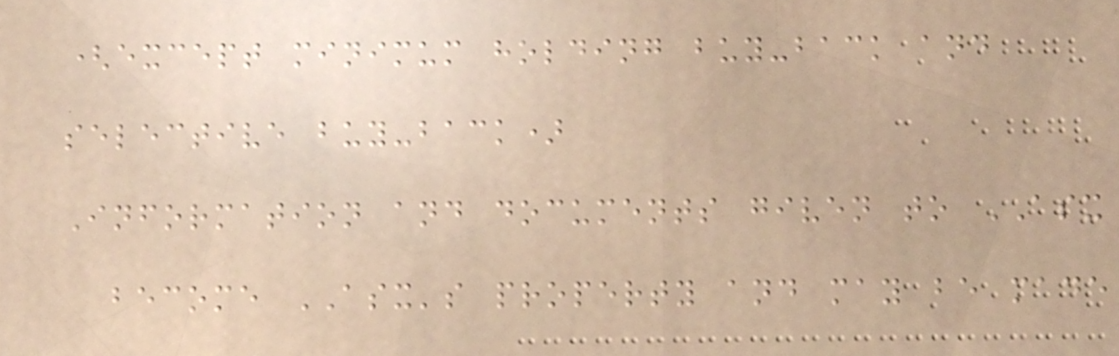(except minimum holding buy-back and
selective buy-back)
Information and documents given to ASX
become ASX's property and may be made
